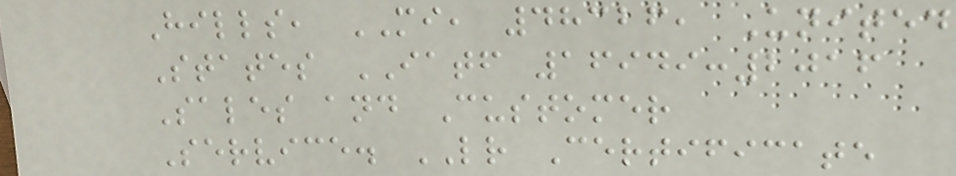Hills, MI, 48326, United
States IATF 16949:2016
Sales and Customer
Service. LR Certificate
